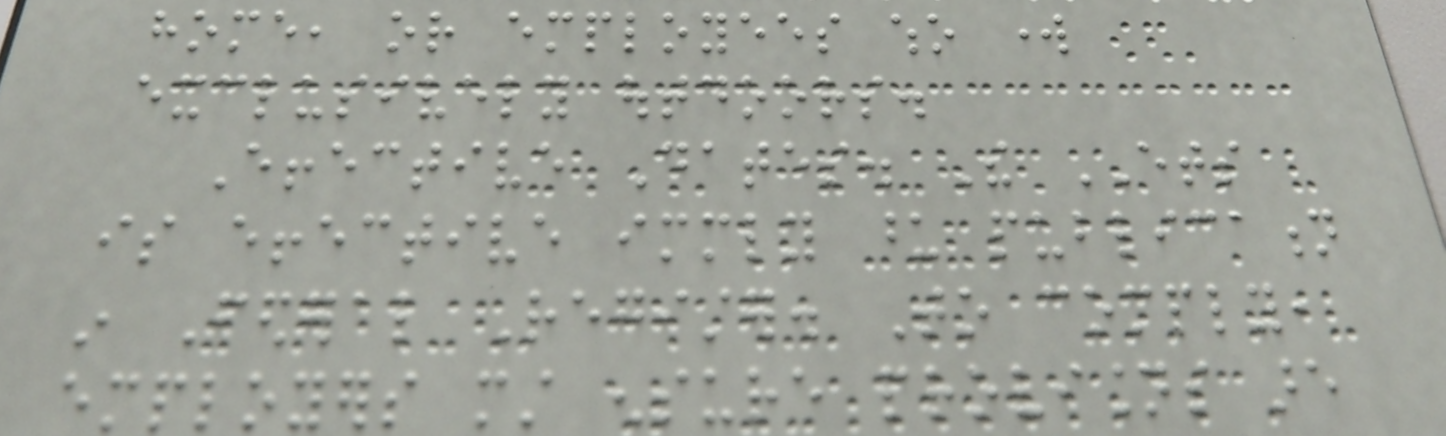home, or employees who work
exclusively outdoors.
Effective Dates. The ETS
is effective immediately upon publication
in Federal Register. To comply,
employers must ensure provisions are
